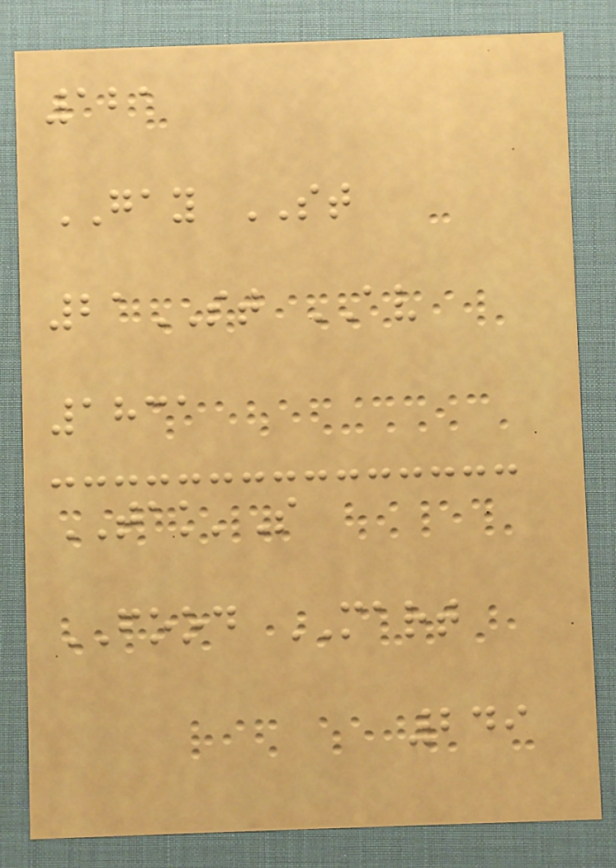121
GAY ST
21ST AV
1831
TAK'S
FOOD MART
249
